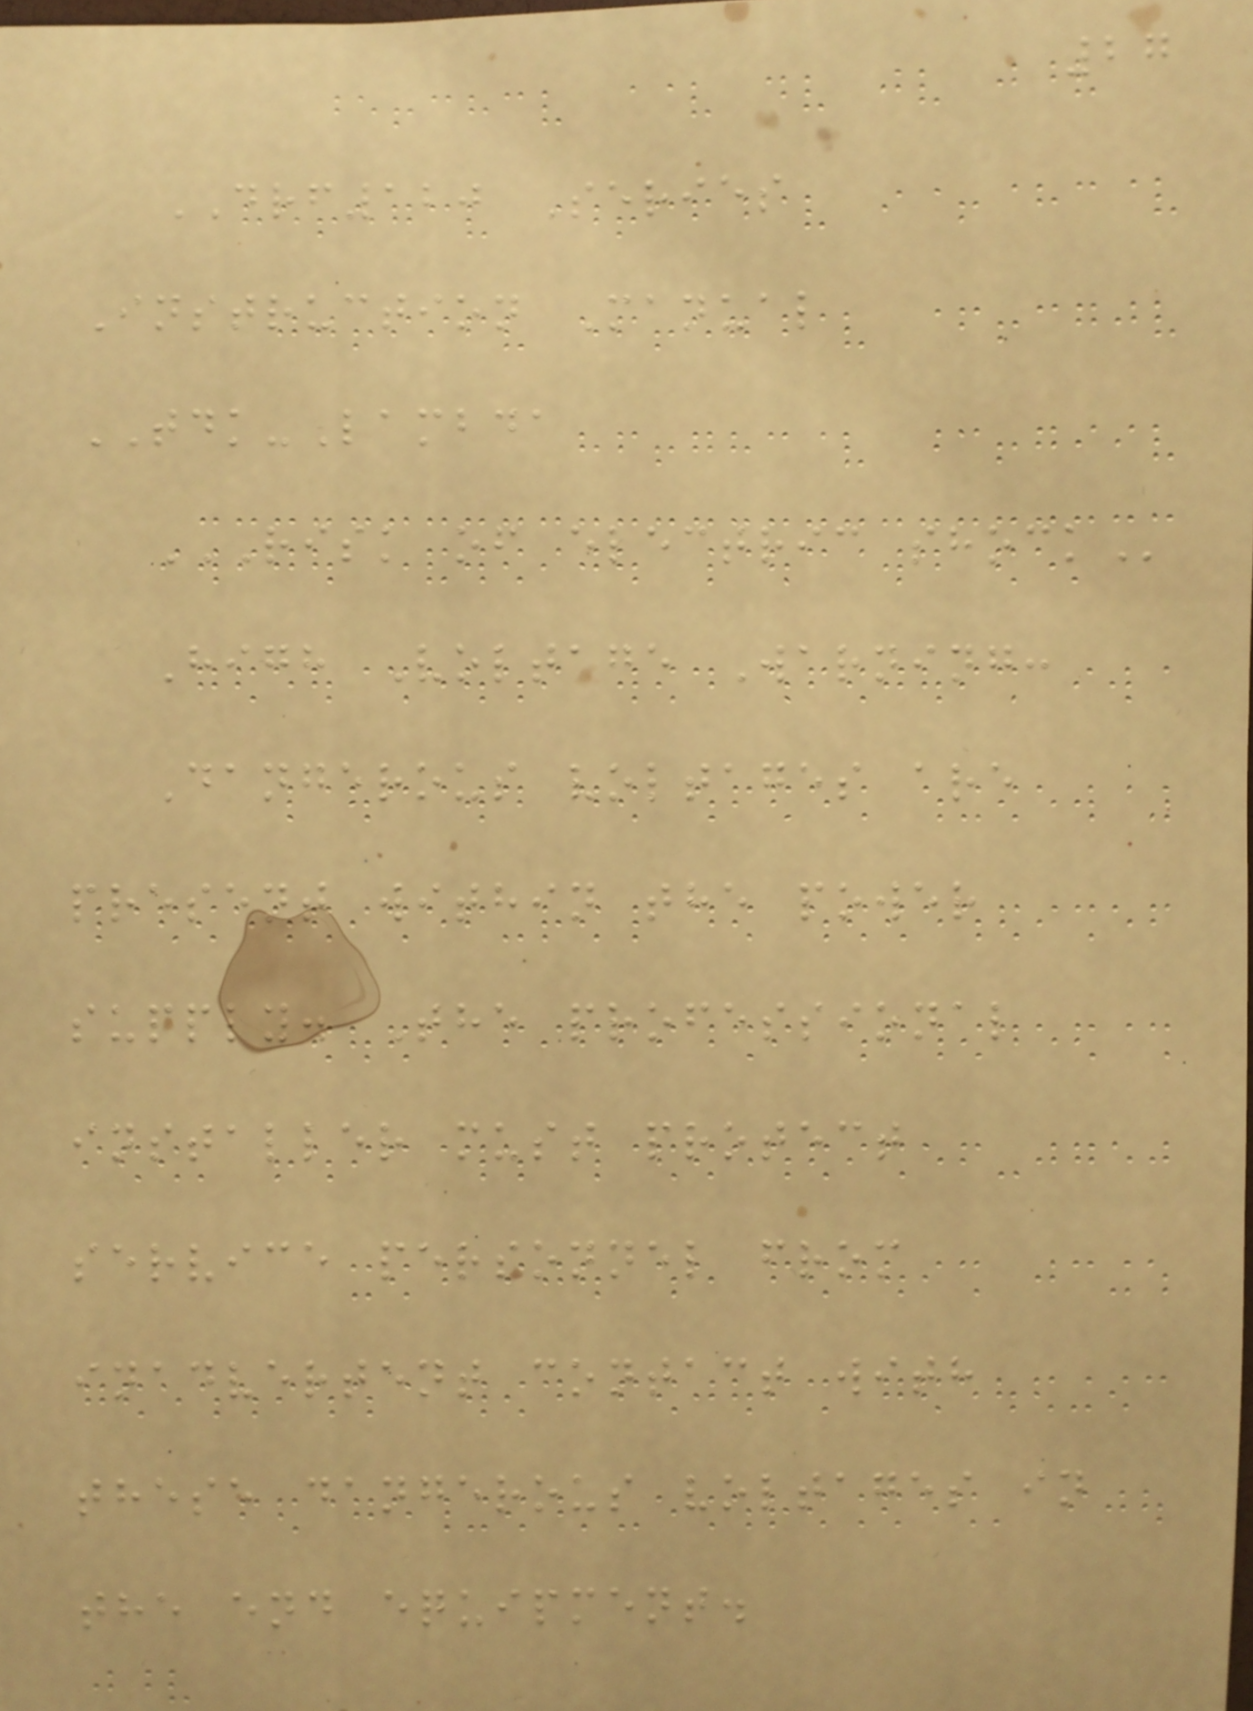27
DRF120 Series
Instruction Manual
TDK-Lambda
RISK OF ELECTRIC SHOCK
High Voltage Warning:
Dangerous voltages are
present within the power
supply. The professional
installer must protect
service personnel from
inadvertent contact with
these dangerous voltages in
the end equipment.
